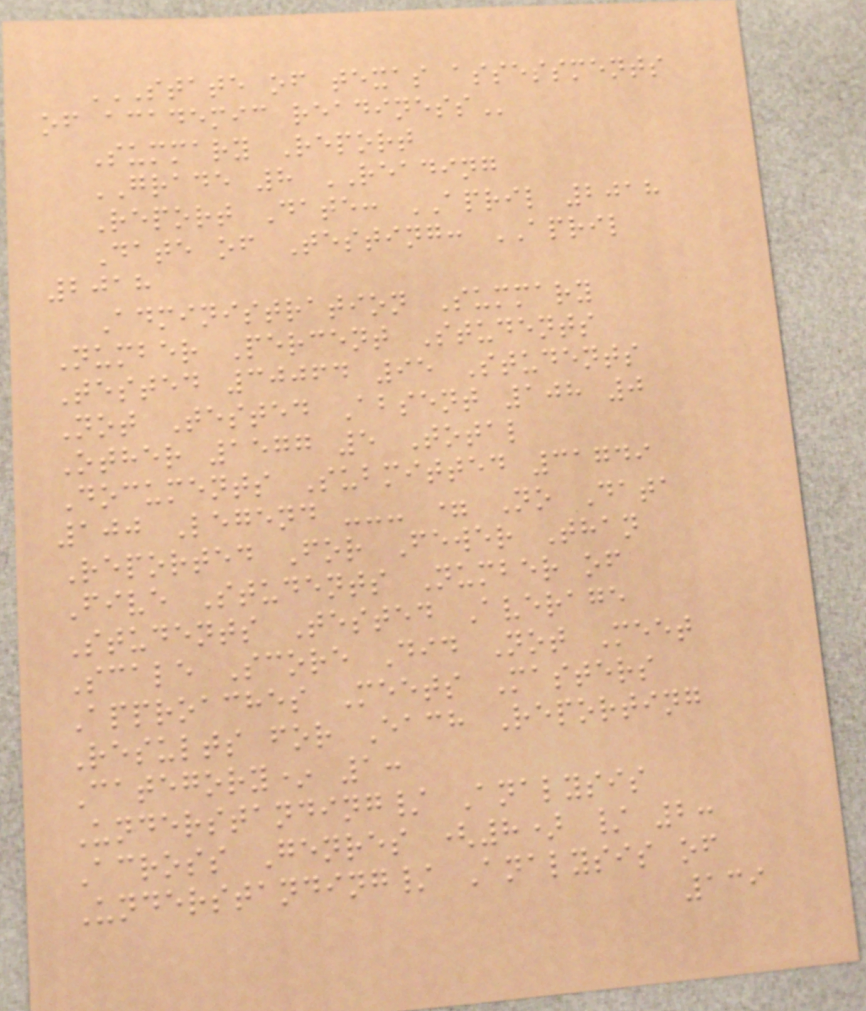STATE OF TEXAS ASSESSMENTS
OF ACADEMIC READINESS
Summary Report
GRADE 8 READING
Report Date: APRIL 2018
Date of Testing: APRIL
2018
Administration Summary
Number Percent Students
Tested 30064 95 Students
Not Tested Absent 108 0
Other 1577 5 Total
Documents Submitted 31749
100 Legend --- = No Data
Reported For Fewer Than
Five Students Number of
Students Tested Average
Scale Score Did Not Meet
Approaches Meets Masters
Results for Each Reporting
Category* 1:
Understanding/ Analysis
Across Genres (8) / 2:
Understanding/ Analysis of
139
